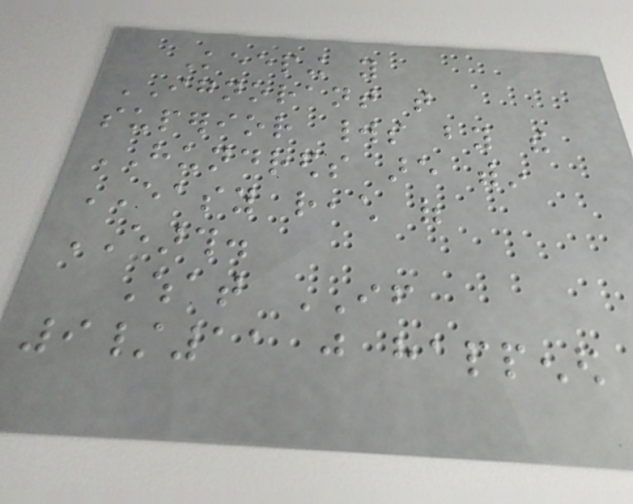Keeping you
IGNORANT that
superior worlds by the
HUNDREDS are within
EASY reach of
EARTH.
What IF
9/11 just happened
